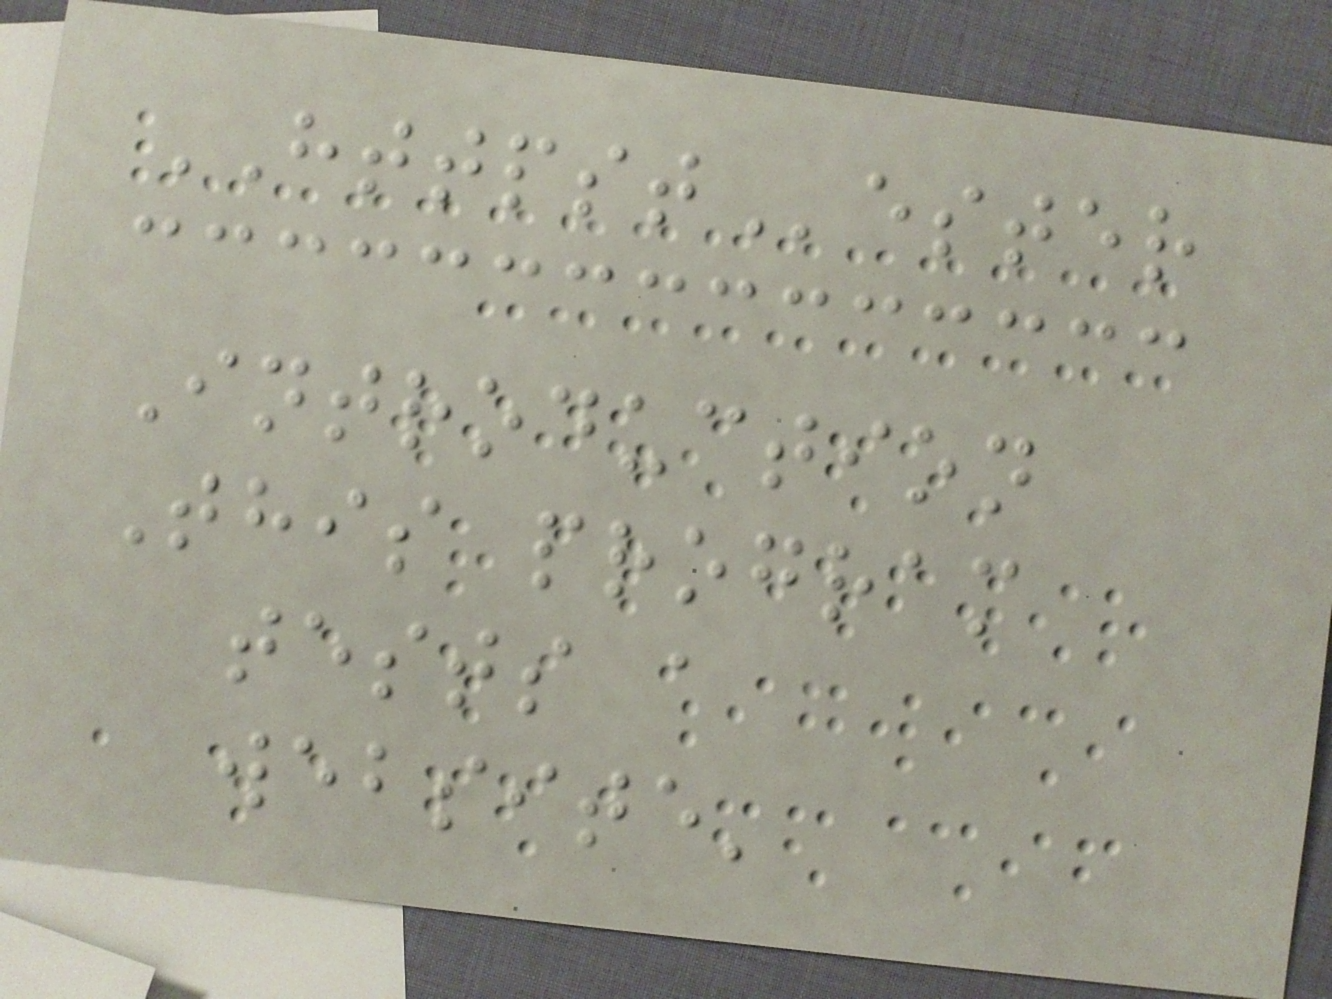HTTPSTester
Introduction
This program
tests a
website'
